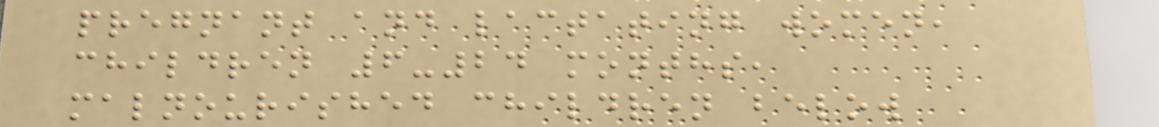pregnant and lactating women,
children 6-24 months,
malnourished children below
